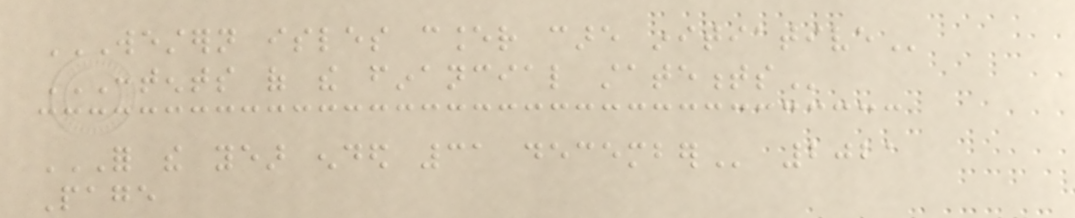WESTERN ISLES CANCER CARE INITIATIVE
CONTENTS OF THE FINANCIAL STATEMENTS
FOR THE YEAR ENDED 31 DECEMBER 2021
Page
